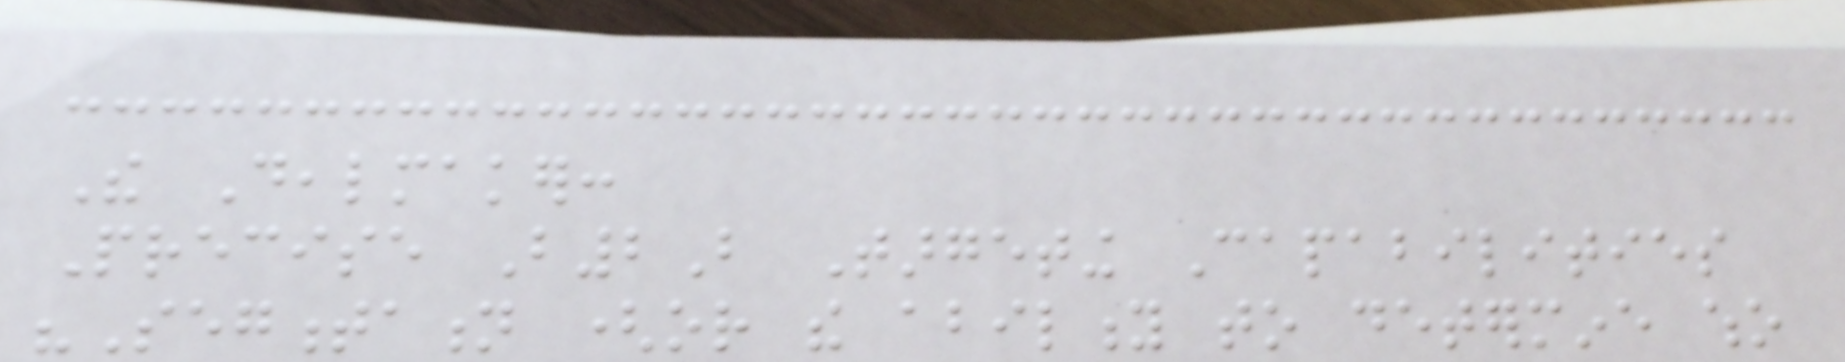The Dealmaker:
Precise B2B Targeting Capabilities
"Segmentation (or the ability to determine who
